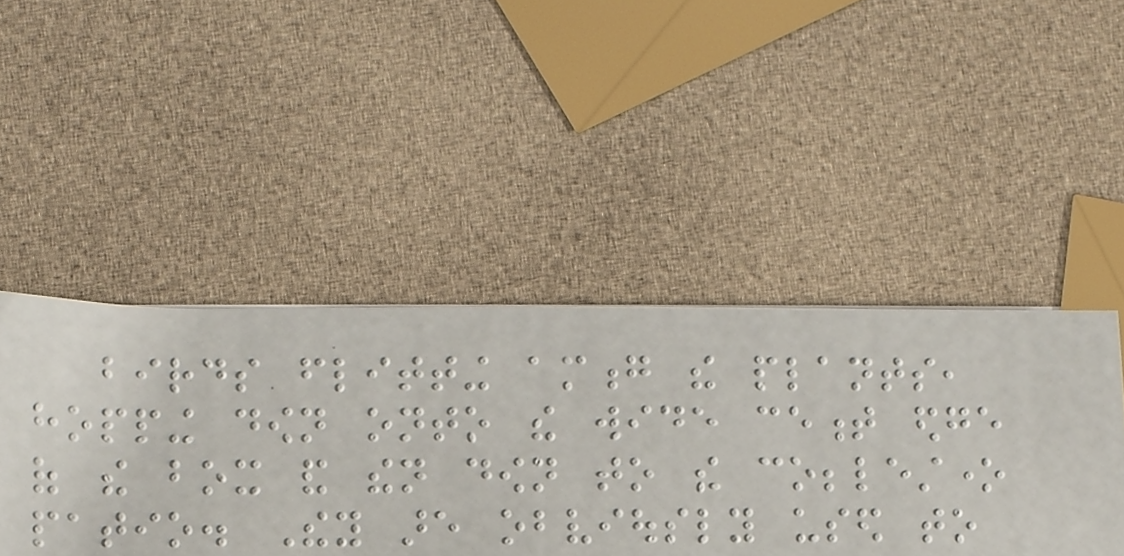birds flitting among the plants,
hopping down onto the wide cement edge
of the box and then down to the cobblestone
patio. They are obviously used to
